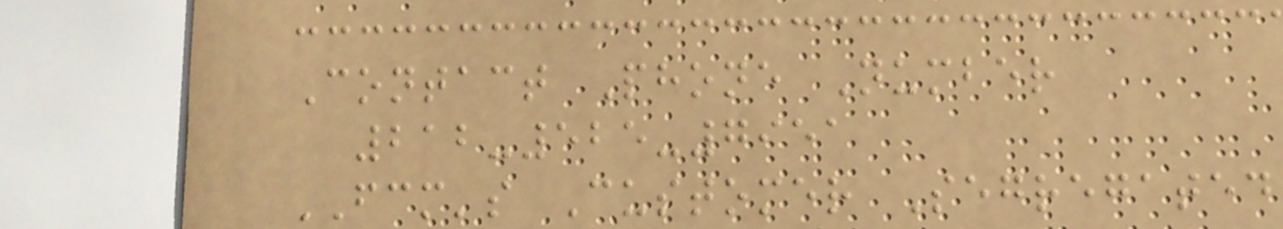Contact Phone Number
212-525-7951
FCM's Customer Segregated
